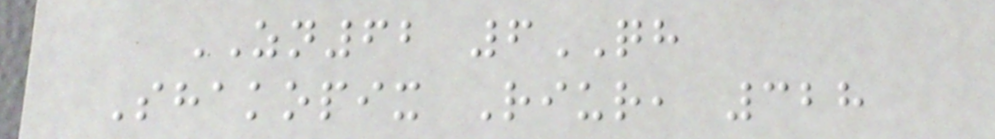ZN62 6QH
Shakopix Riur, 328
